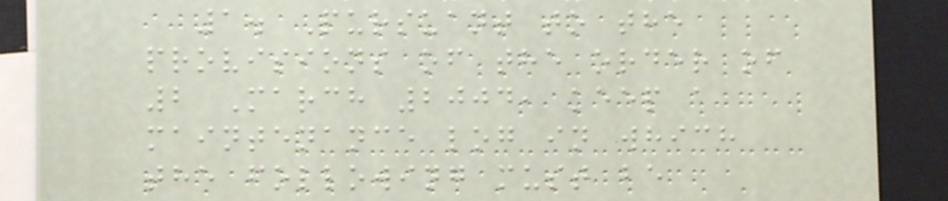1. Pursuant to the
provisions of the order of
2 March 2004, keep a
maintenance log in which
the following must be
